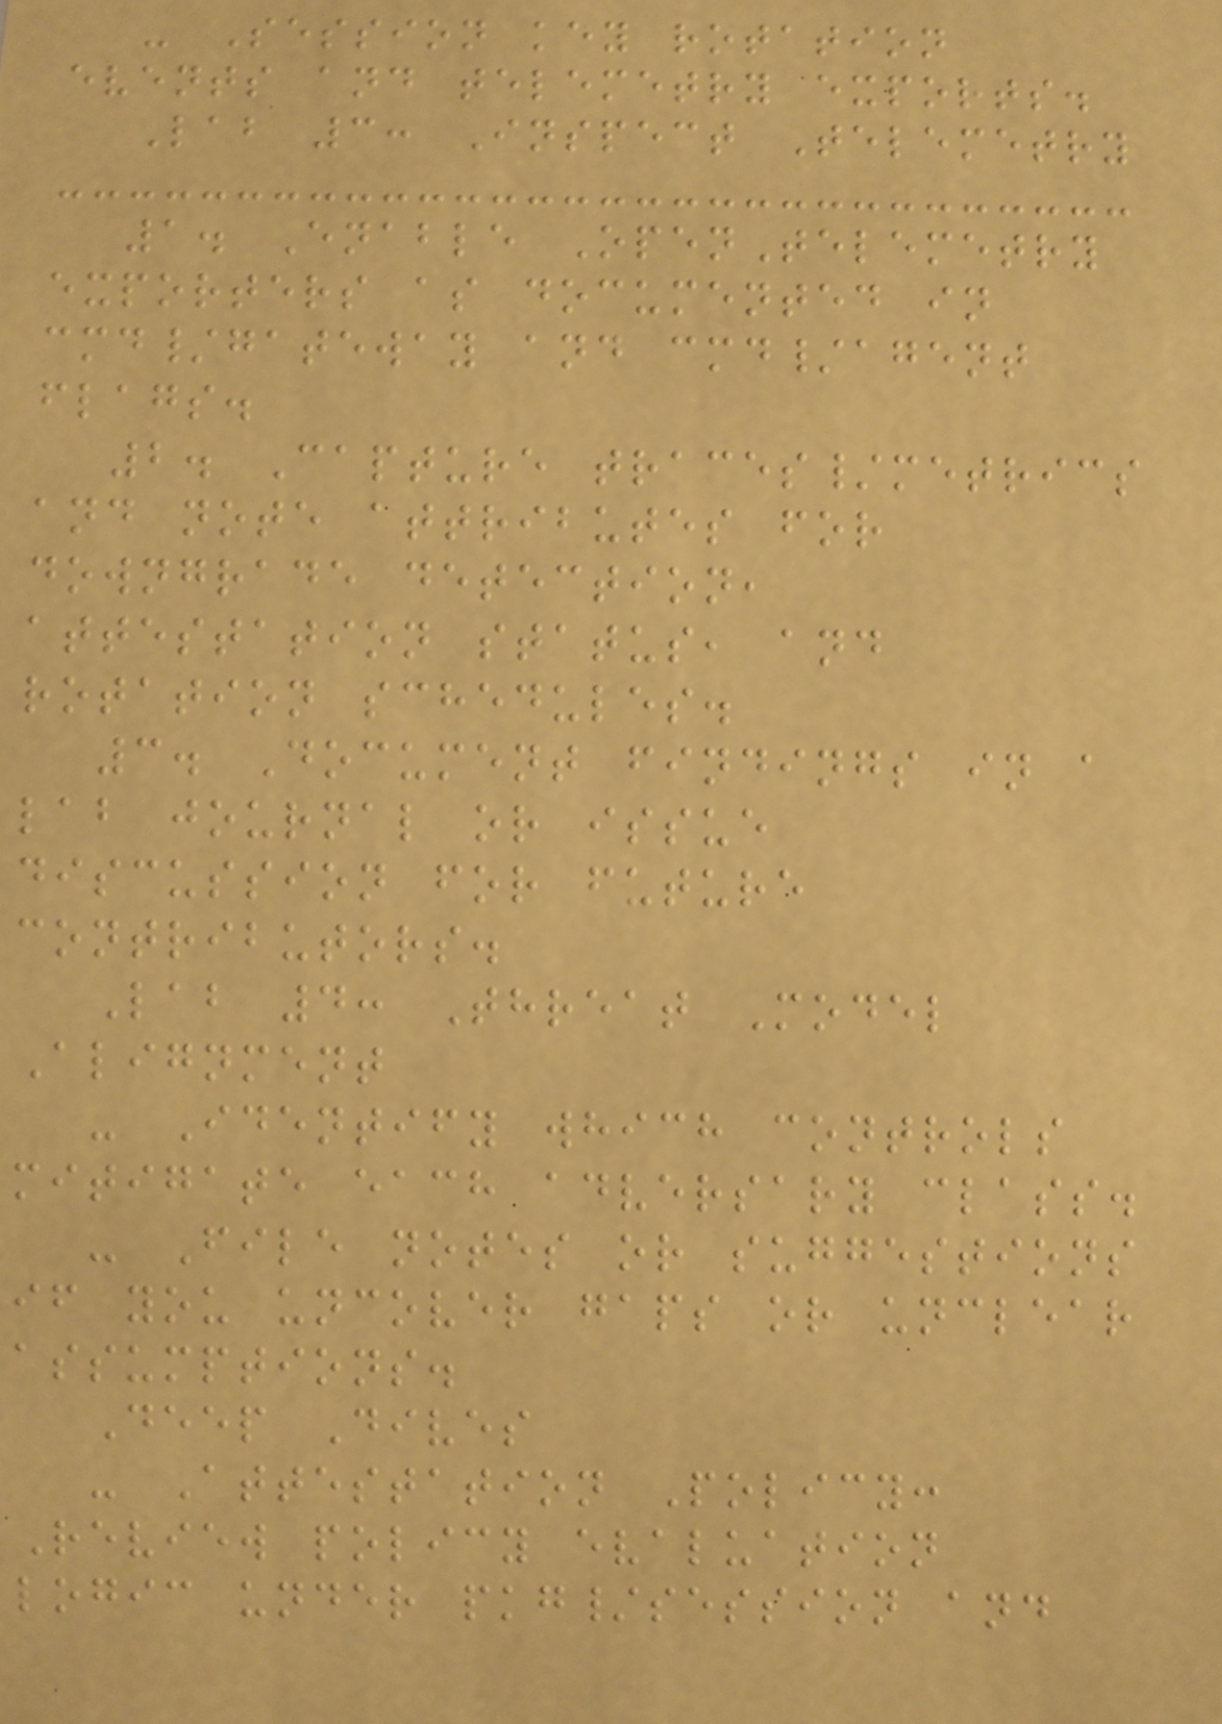- Session key rotation
events and telemetry exports.
Lab 3: Inspect Telemetry
1. Enable OpenTelemetry
exporters as documented in
cmd/gateway and cmd/agent
flags.
2. Capture traces/metrics
and note attributes for
downgrade detection,
attestation status, and
rotation schedules.
3. Document findings in a
lab journal or issue
discussion for future
contributors.
Lab 4: Threat Model
Alignment
- Identify which controls
mitigate each adversary class.
- File notes or suggestions
if you uncover gaps or unclear
assumptions.
Deep Dives
- Attestation Policy:
Review policy evaluation
logic under pkg/session and
